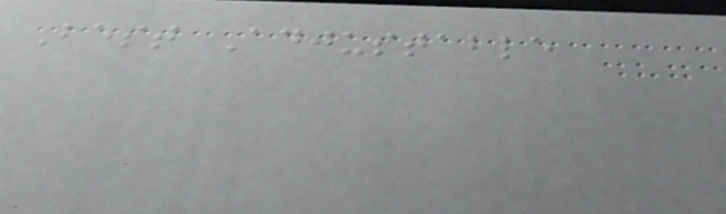Best Adjustable
